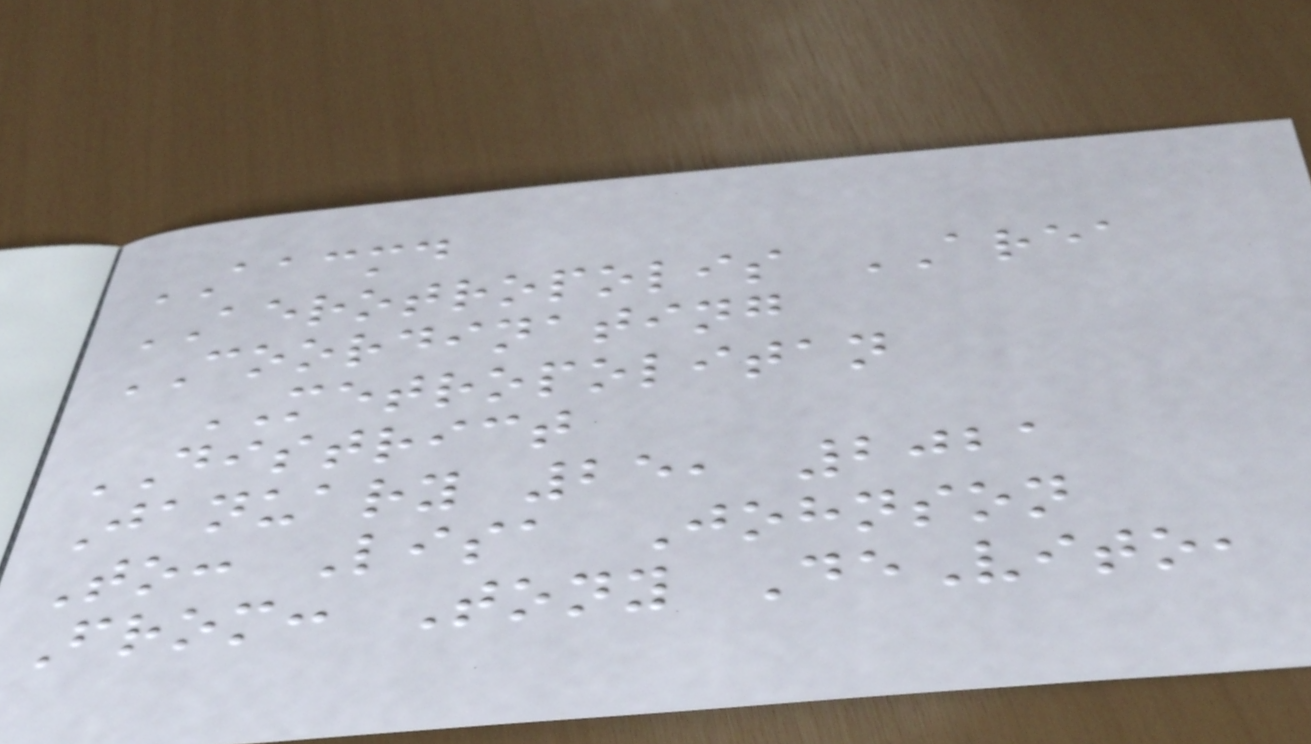AACMD
AEROTROPOLIS AREA
COORDINATING
METROPOLITAN
DISTRICT
January 25, 2021
To: Lisa Johnson
From: Tony DeVito,
